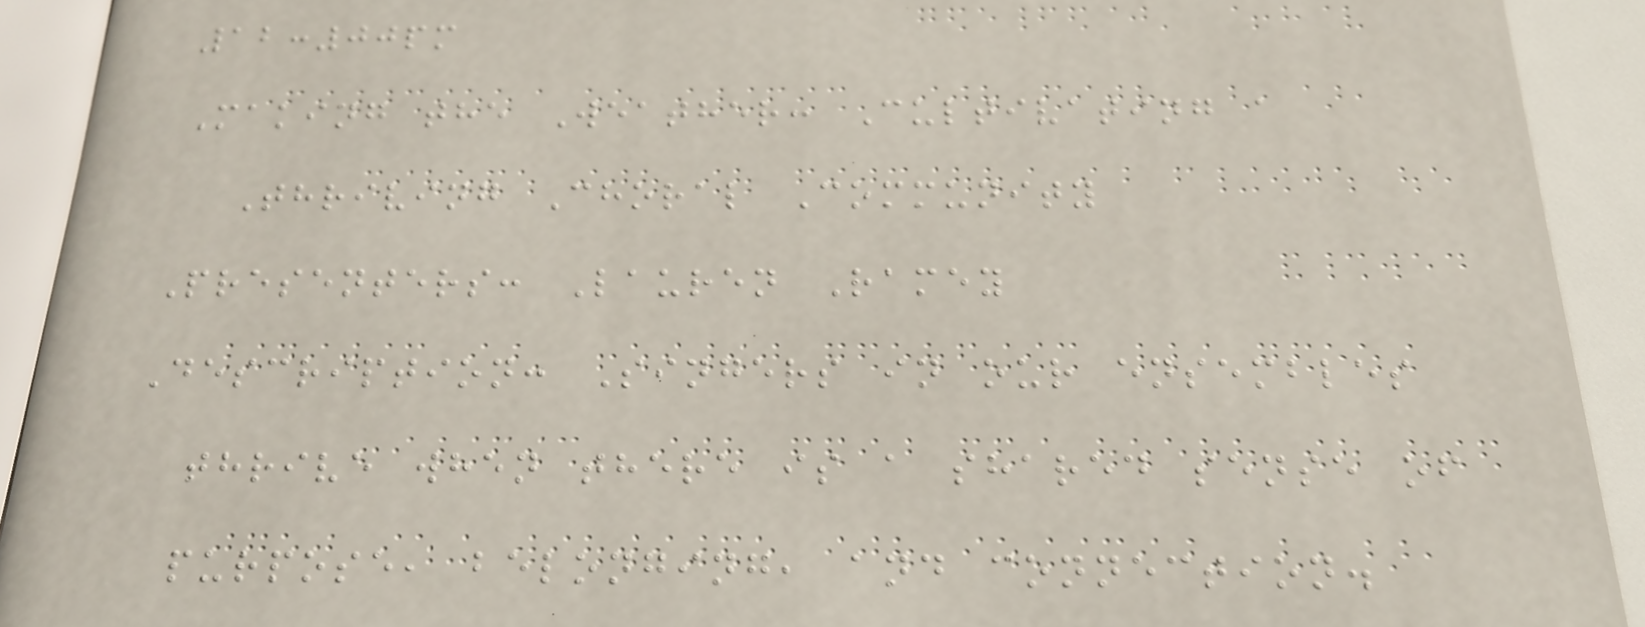12:00pm
Making the Weather: Cultivating a
Thriving Choral Community
Presenters: Lauren Ramey
Description: Singers in our ensembles
thrive when there is a shared sense of
purpose, belonging, and connection.
